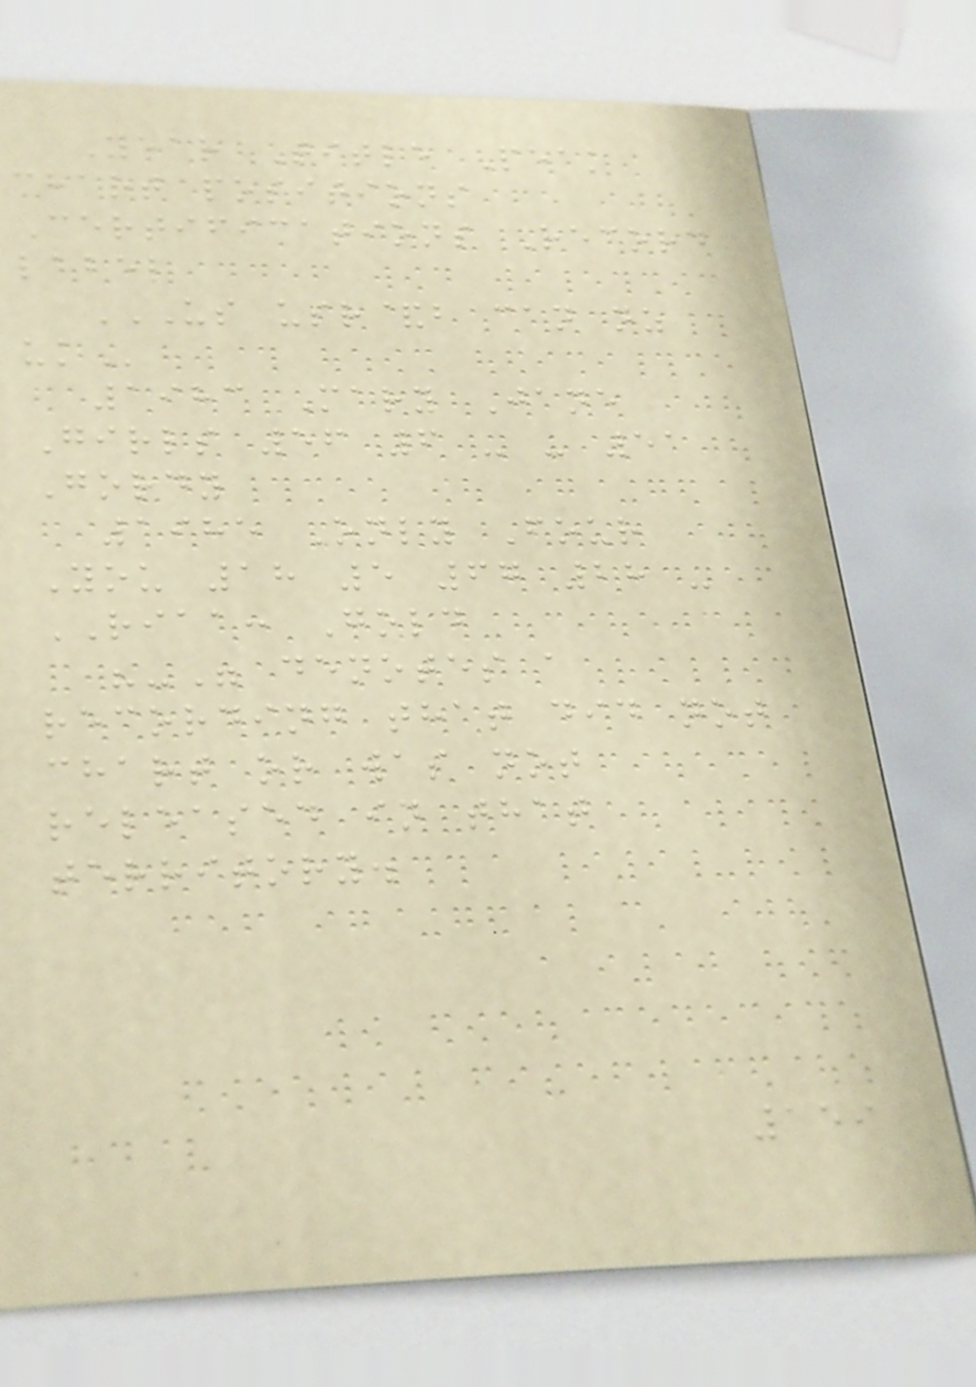Year Title Peak
chart positions
Certifications Record
label
US USR&B CAN NZ
UK
1983 Mary Jane
Girls 56 6 - - 51
Gordy
1985 Only Four
You 18 5 67 28 -
RIAA: Gold
"-" denotes a
recording that did not
chart or was not
released in that
territory.
159
